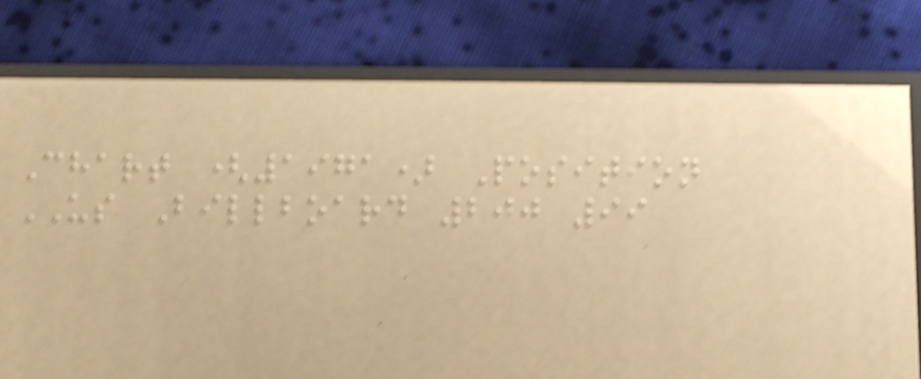Chart (1971) Position
US Billboard 200 99
